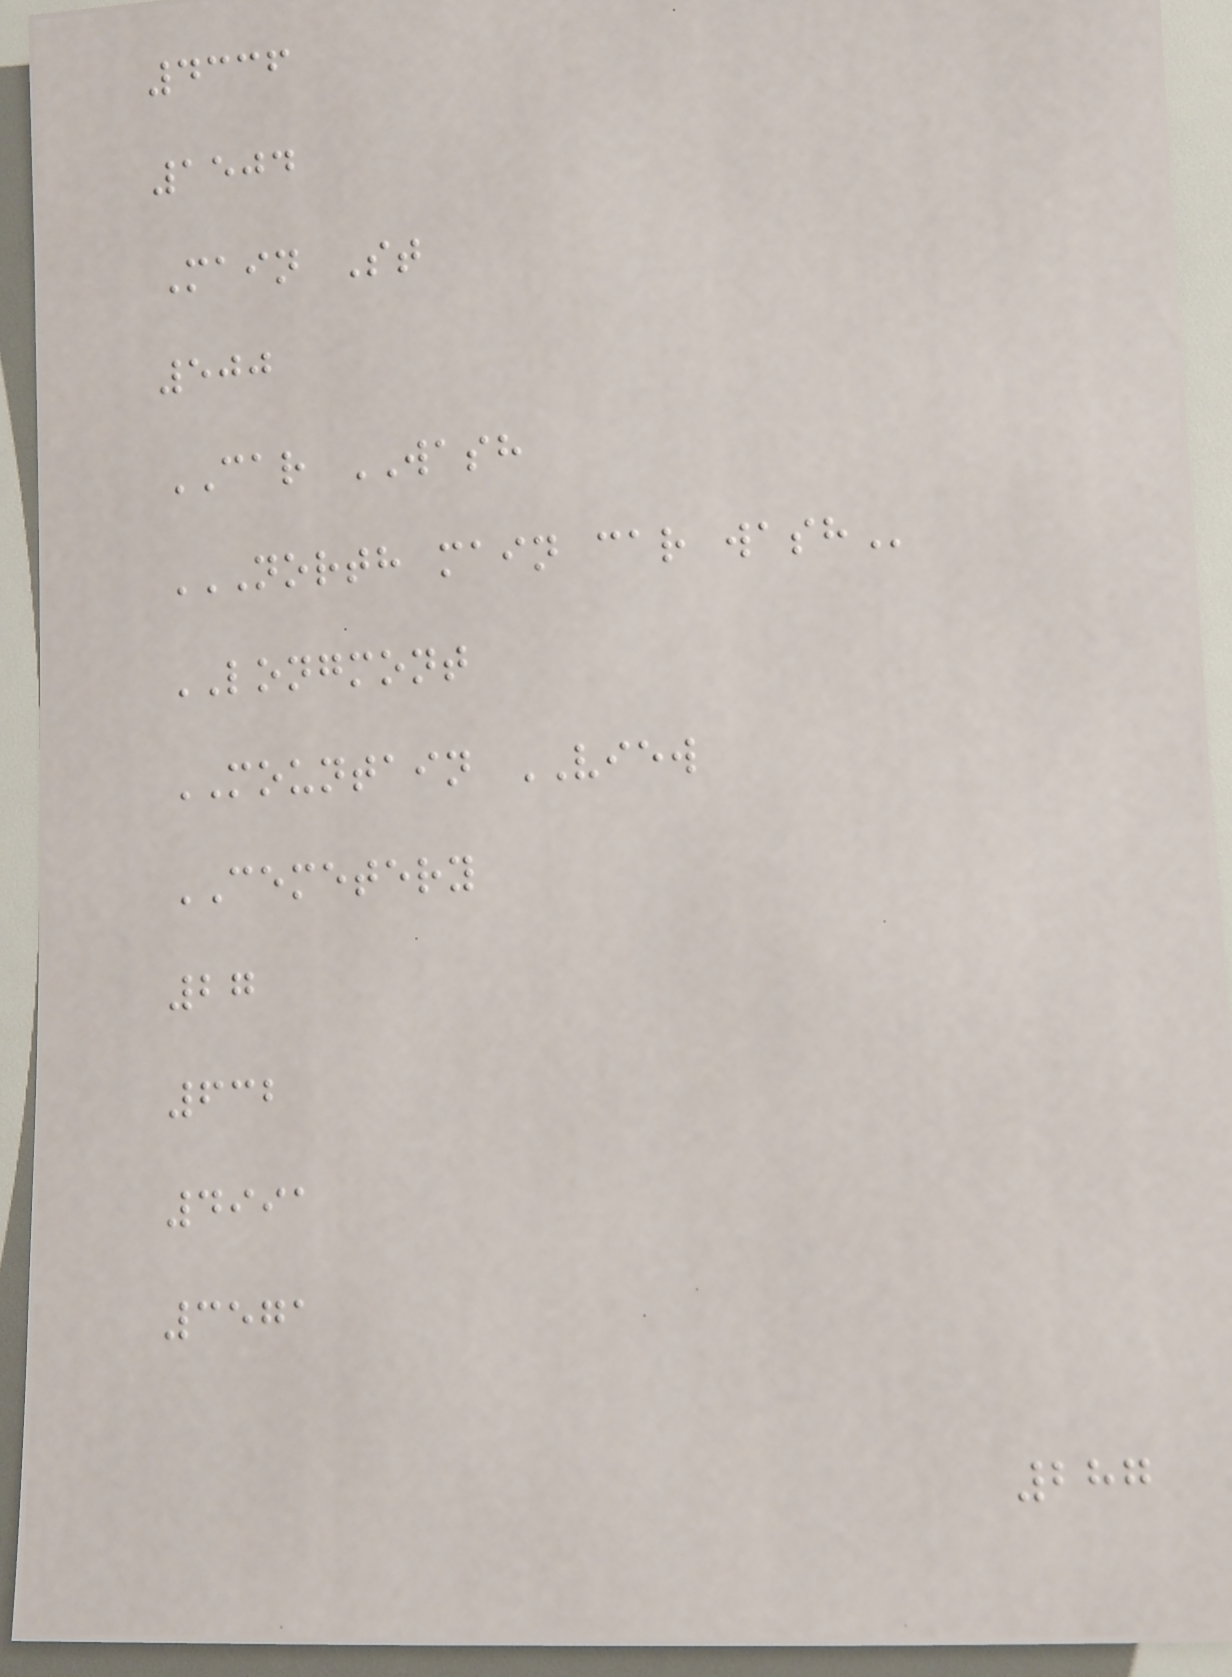4336
1504
Main St
500
CAR WASH
NORTH MAIN CAR WASH
LONGMONT
MOUNTAIN VIEW
CEMETERY
27
632
4991
3571
287
